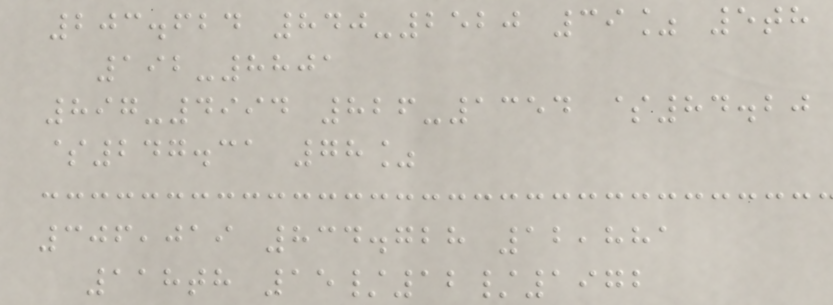203.624 840-2520 39% 5th
192-8801
897-4994 826-1354 $84.20
$247.31 78%
306,019 834.728 12,881
118th 15/12/1972
